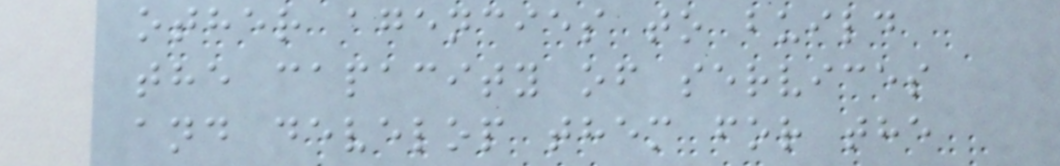other agencies to build
the capacity of services
and develop them for the
